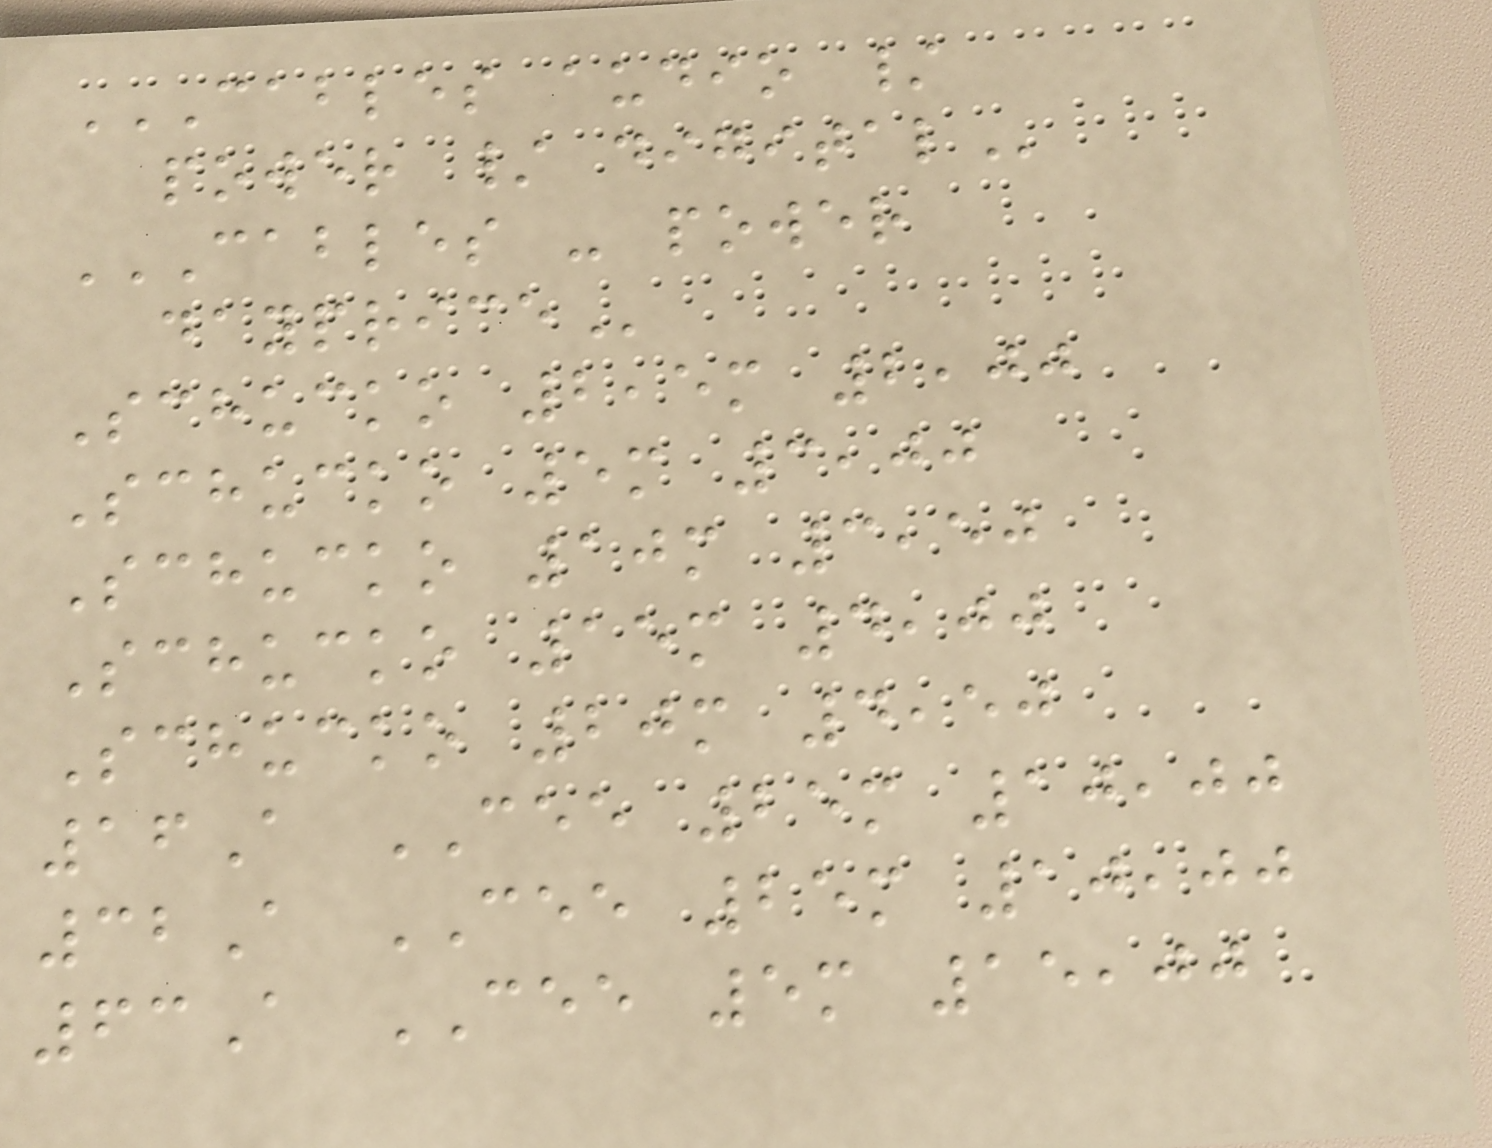CABLES AUDIO /
POWER / DIGITAL
CABLES - POWER
DAYPRICE
Schucko 2,5m 2,00
Schucko 5m 3,00
Schucko 10m 3,50
Schucko 15m 4,00
Schucko 20m 4,50
16A CEE 25m 10,00
32A CEE 25m 10,00
63A CEE 5m 15,00
